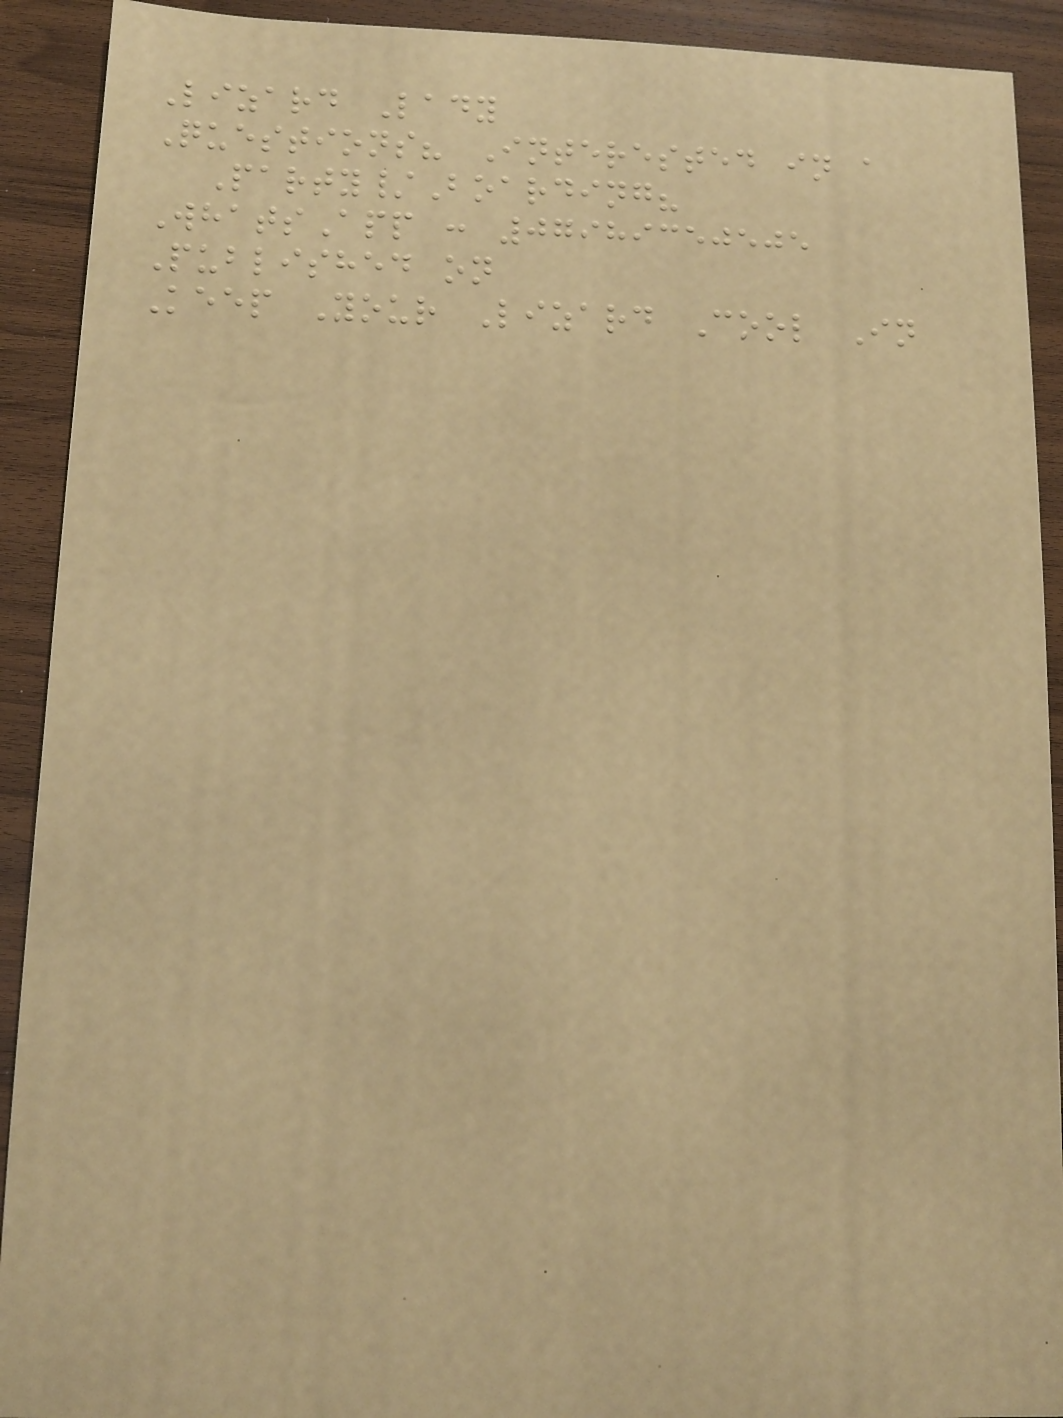Lizard Lady
Questions? Interested in a
Party/Boarding?
WhatsApp : 07989350505
Published on
Keep Your Lizard Cool In
